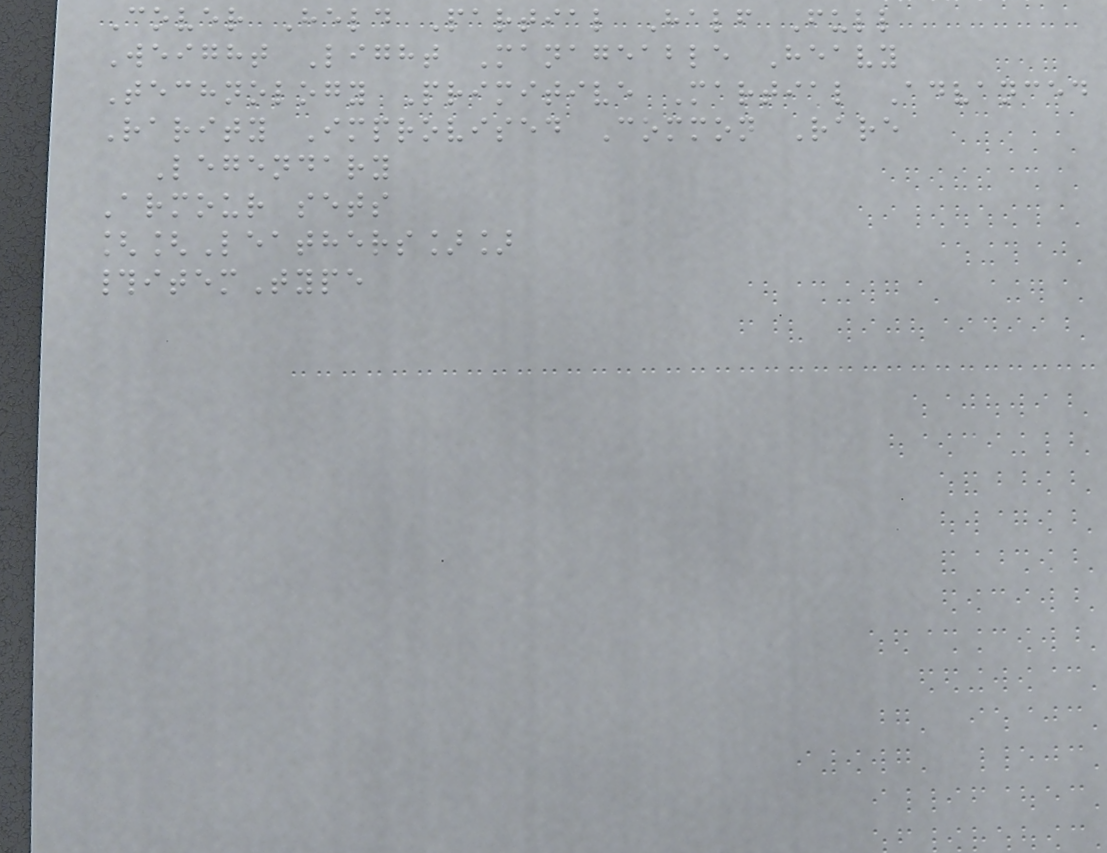Cover Held Partial Half Full
Weight Light Manageable Heavy
Technology Primitive Martial Advanced
Rarity Improvised Common Rare
Legendary
Armour sets
[[Leathers]]
#itemType
